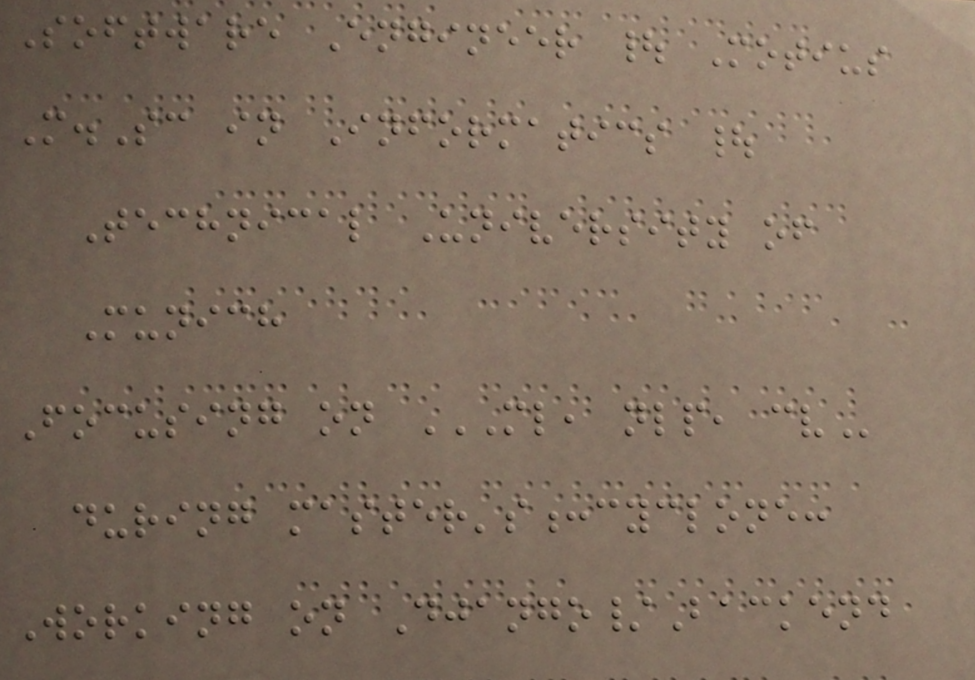Software Engineer | Motius
M.Sc in Informatics |
Technical University of
Munich
Focusing on ML, NLP, CV
during master's:cyclone:
Working on Django/Backend
